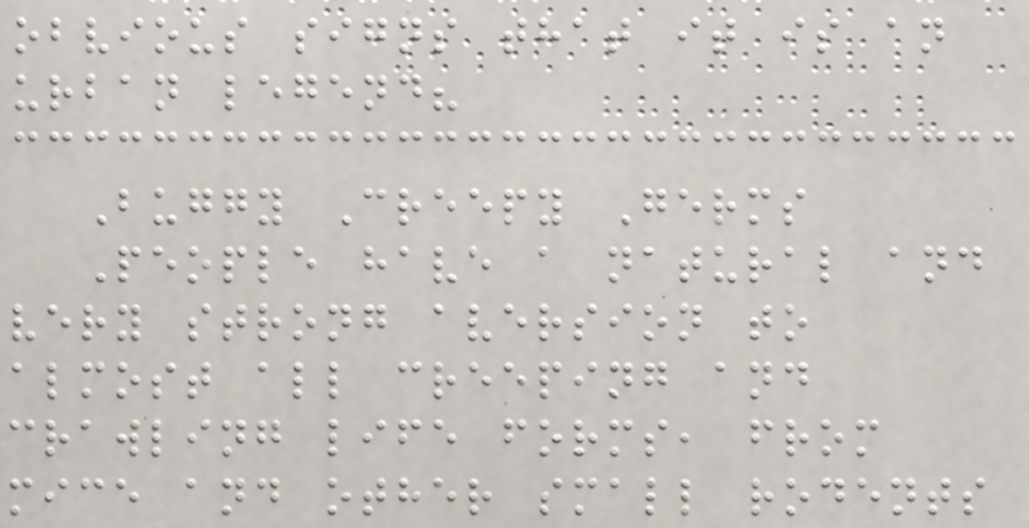obvious signs that it is an
urban legend?
Buggy Creepy Germs
People have a natural and
very strong aversion to
almost all creeping and
crawling life forms, from
mice and other small rodents
